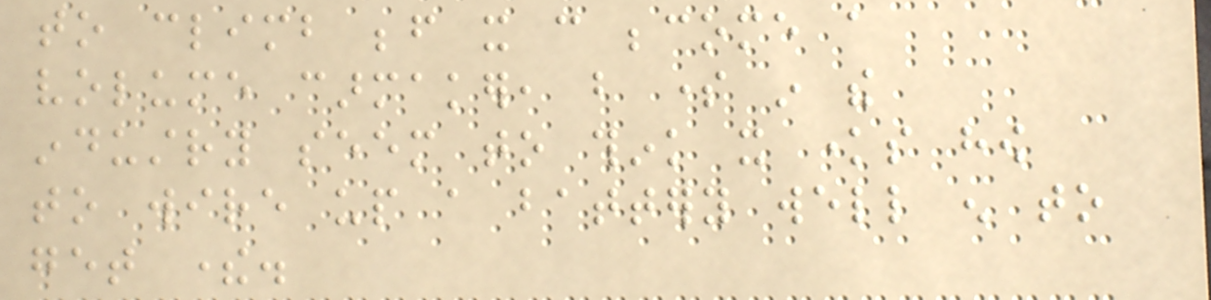to climb before it can become a
volume carmaker, but some in the
industry seem to think it knows how
to wire up a battery well enough to
get there.
